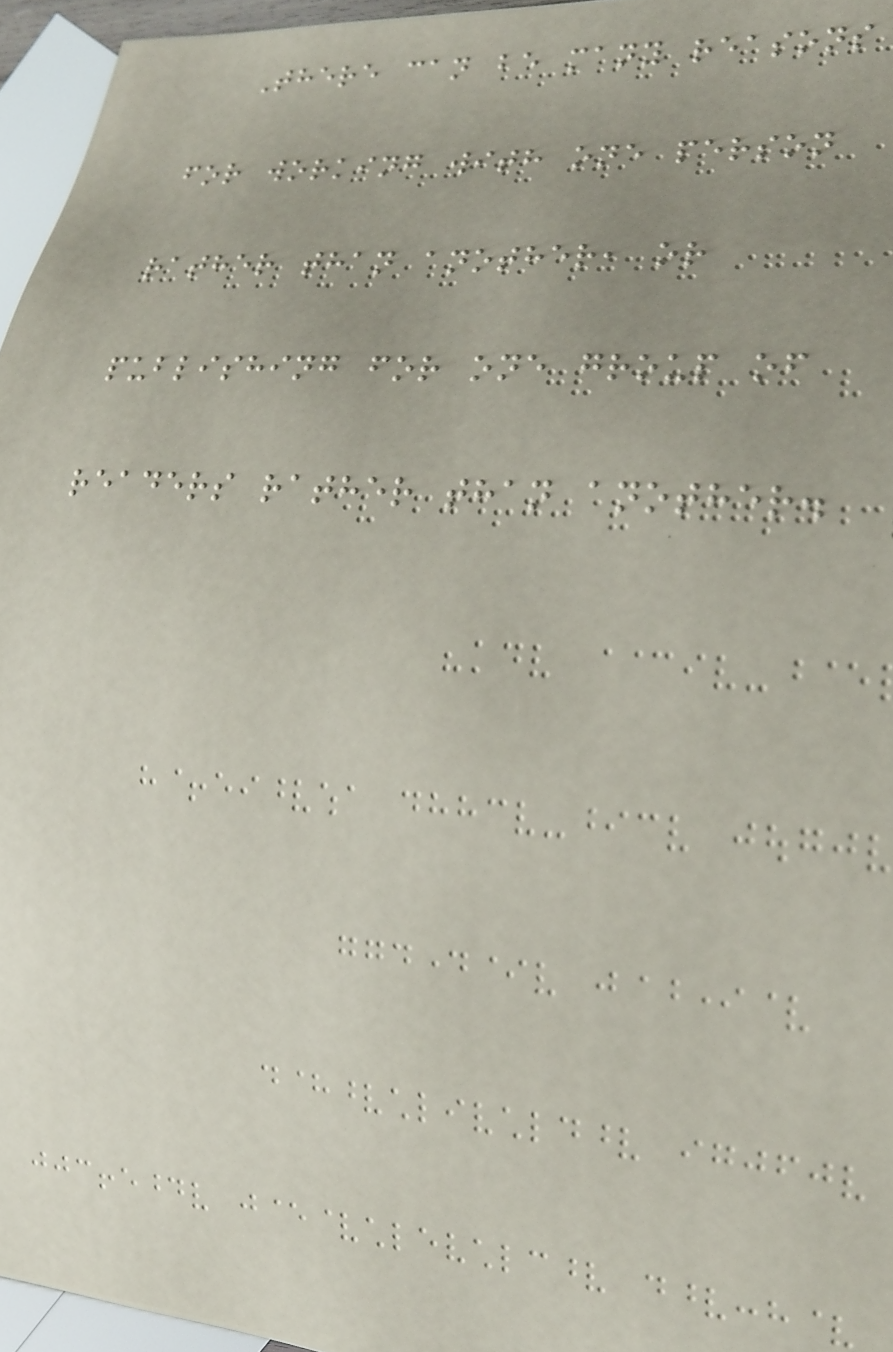There can be many reasons
for working with one person
rather than another, or
publishing for one group of
readers rather than another.
